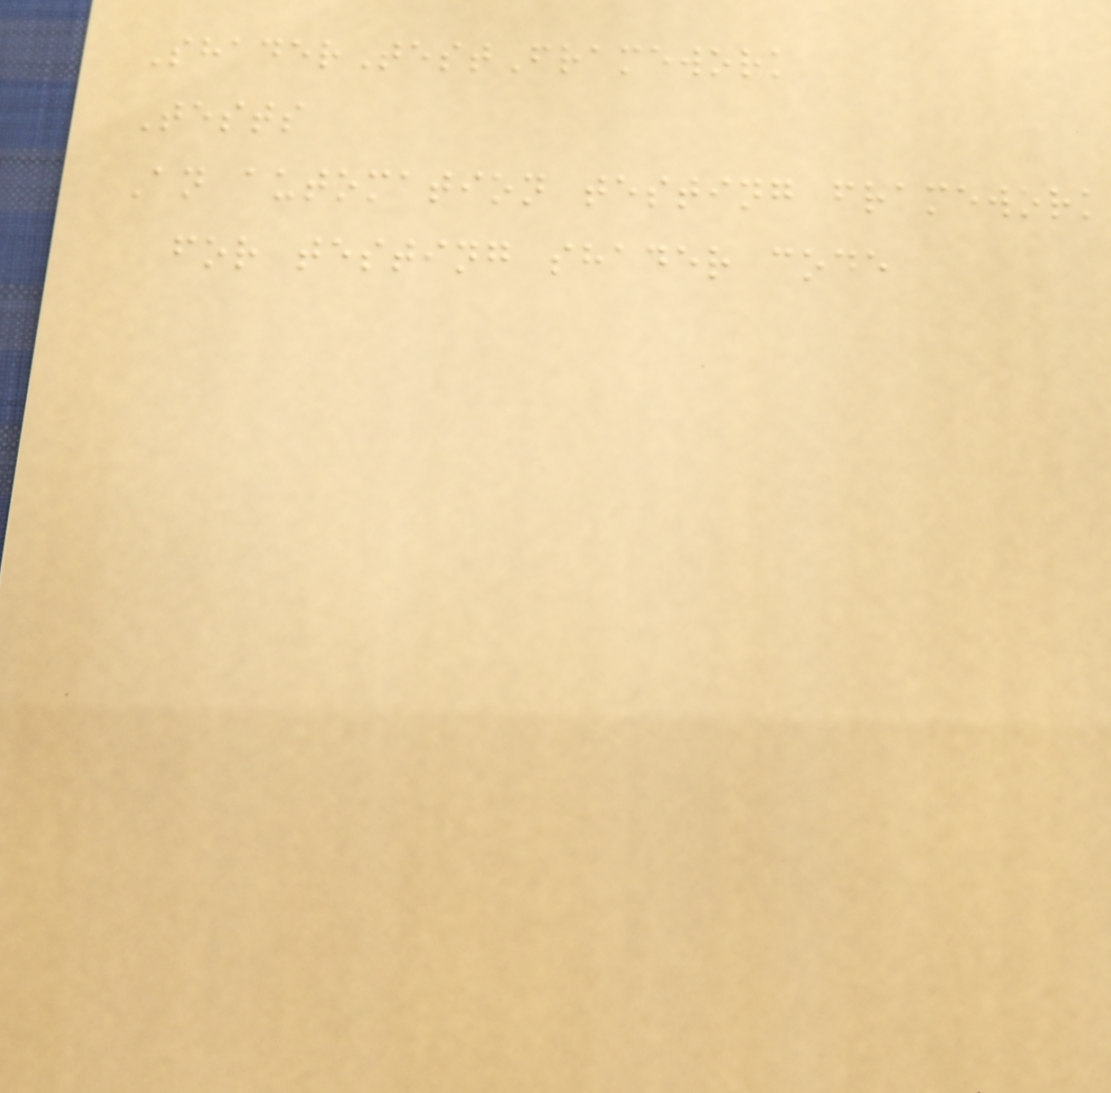ShaderTestFramework
Tests
An automation testing framework
for testing shader code
